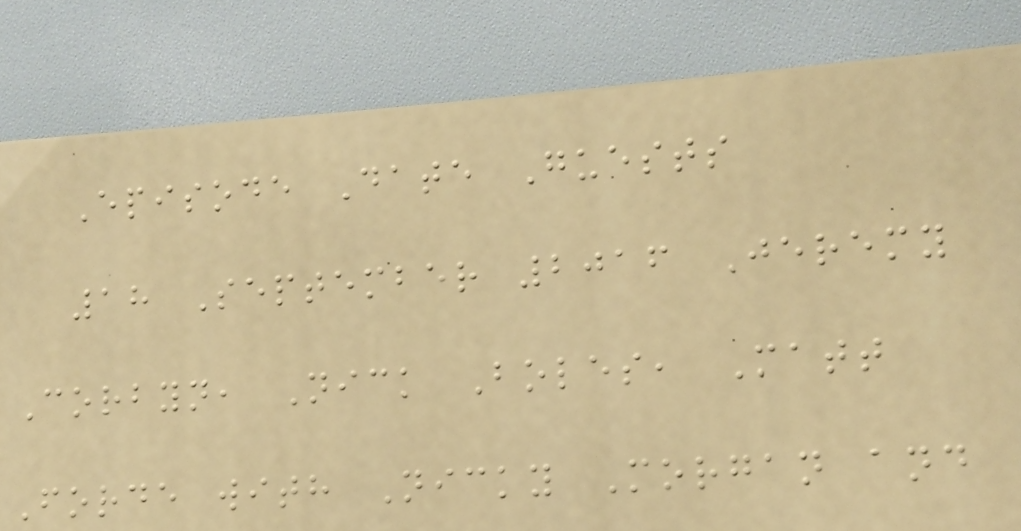Episode Date Guests
18 September 2016 Jeremy
Corbyn, Nick Boles, Matt
Forde with Nicky Morgan and
